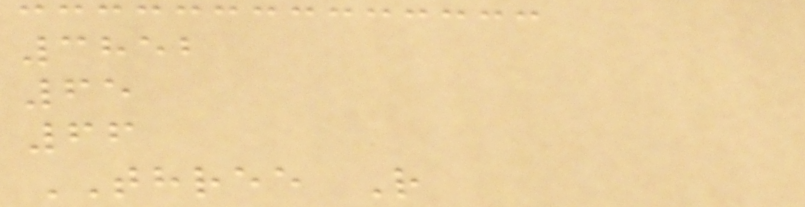3852
65
66
THREE R
